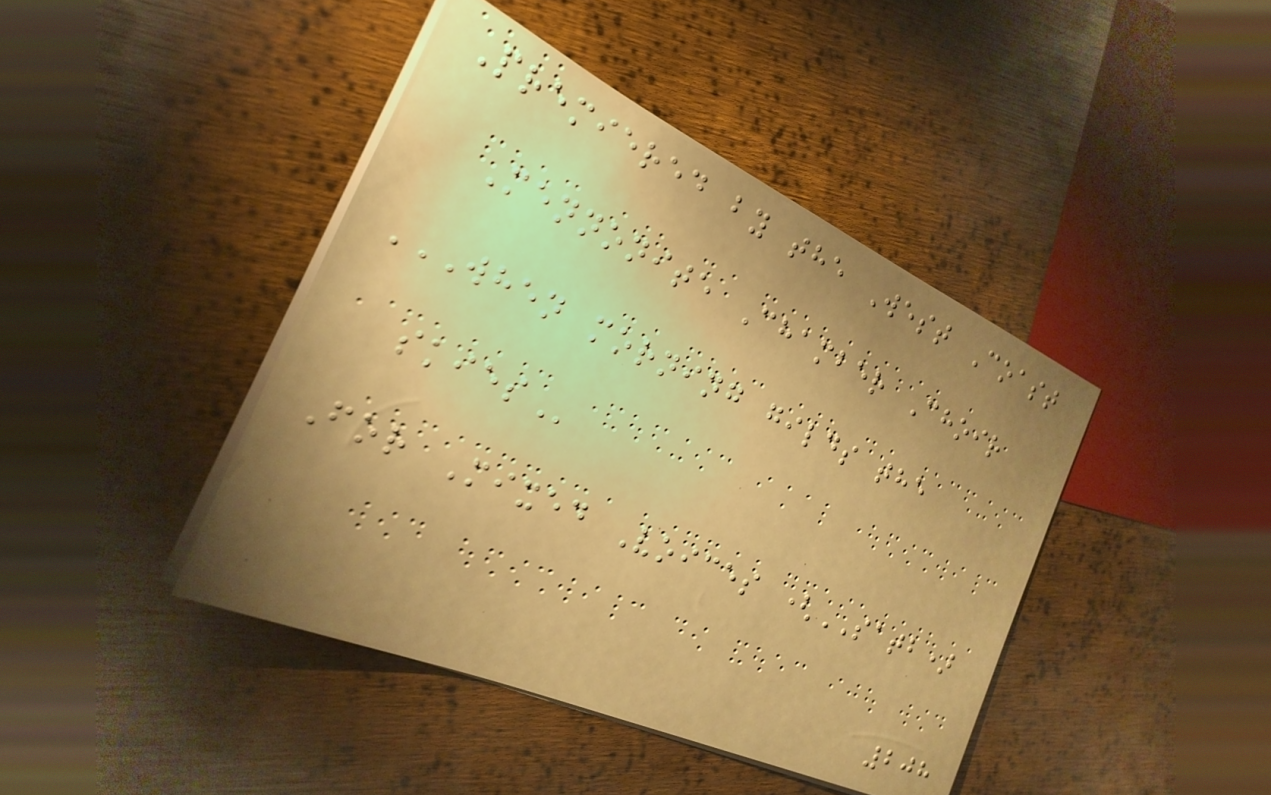Premiered by the West Coast
Mennonite Chamber Choir
WHEN MORNING GILDS THE
SKIES
For Mixed Voices (SATB)
208
